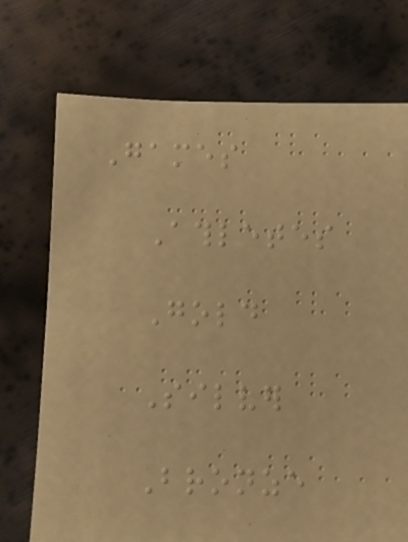Games
Athletes
Gold
Silver
Bronze
